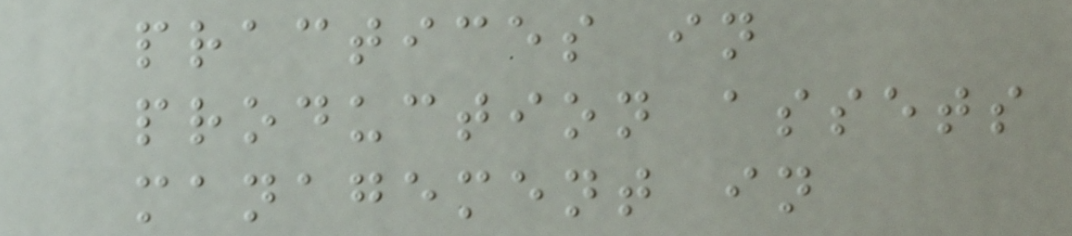practices in
production assets
management in
